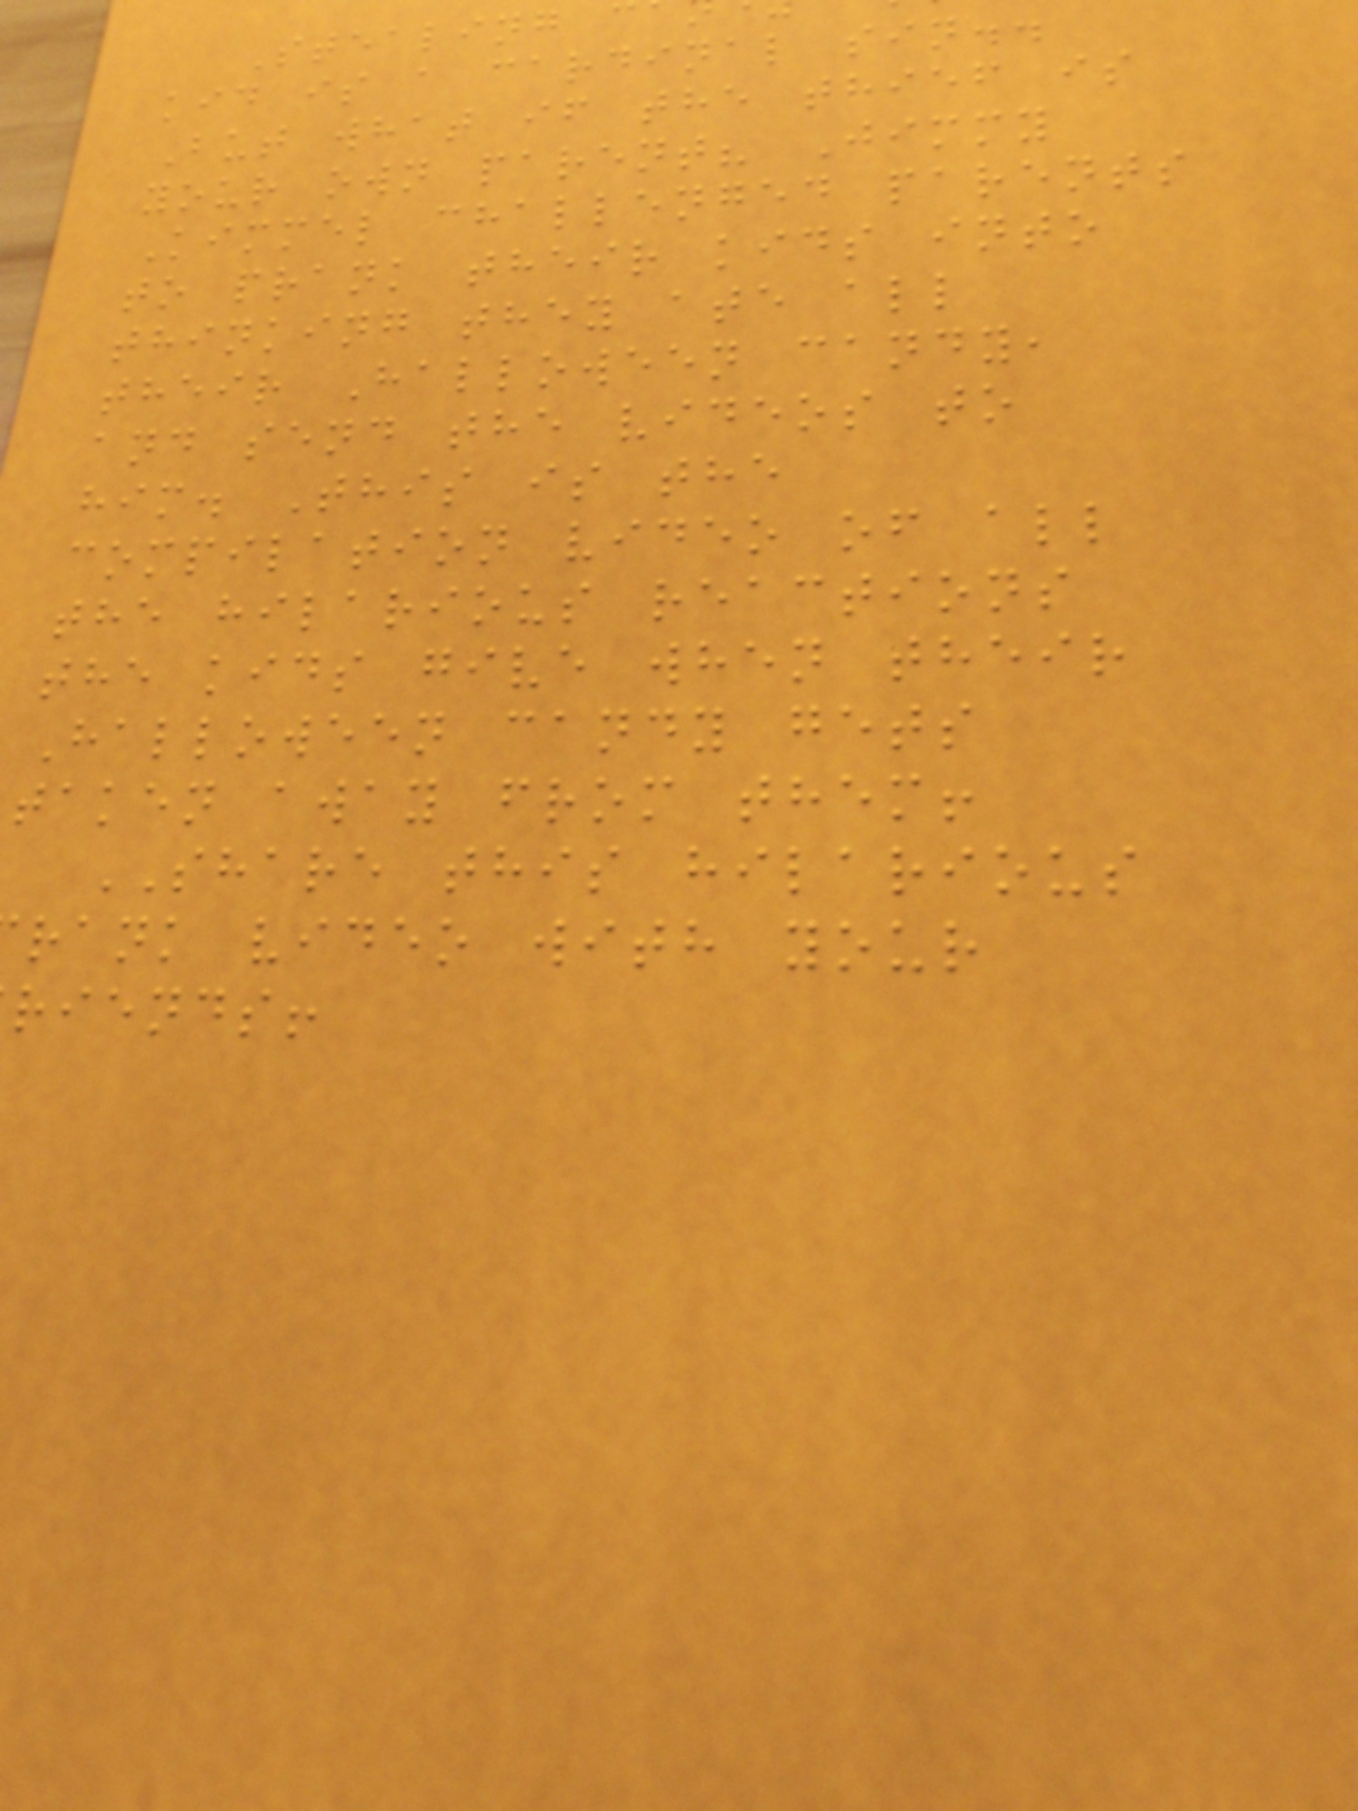Stealing
kid is a cardinal sin..
But what if the thief is
your own parent? Jimmy
Kimmel challenged parents
to prank their kids into
thinking they ate all
their Halloween candy,
and send the videos to
him. This is the
compilation video of all
the hilarious reactions
the kids give when their
Halloween candy gets
taken away from them!
SHARE this hilarious
rank video with your
riends!
